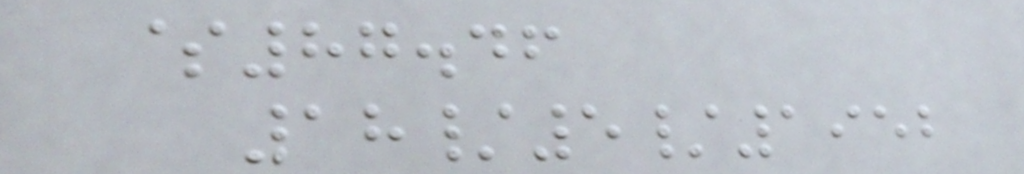$87.46
18/5/1952
